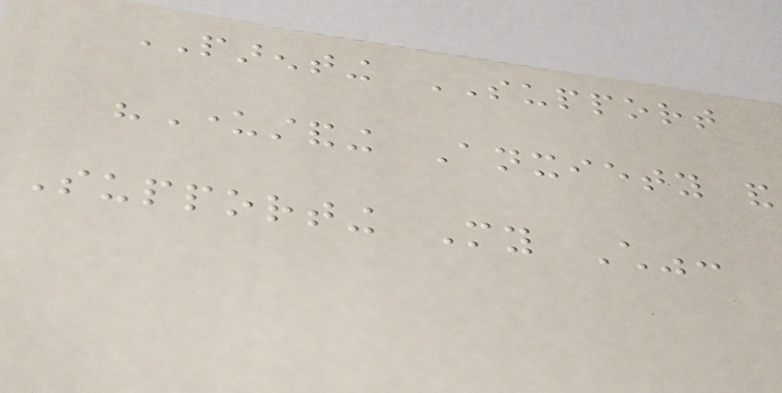PARENTING SUPPORT
"Understanding Anxiety and
Supporting My Child":
